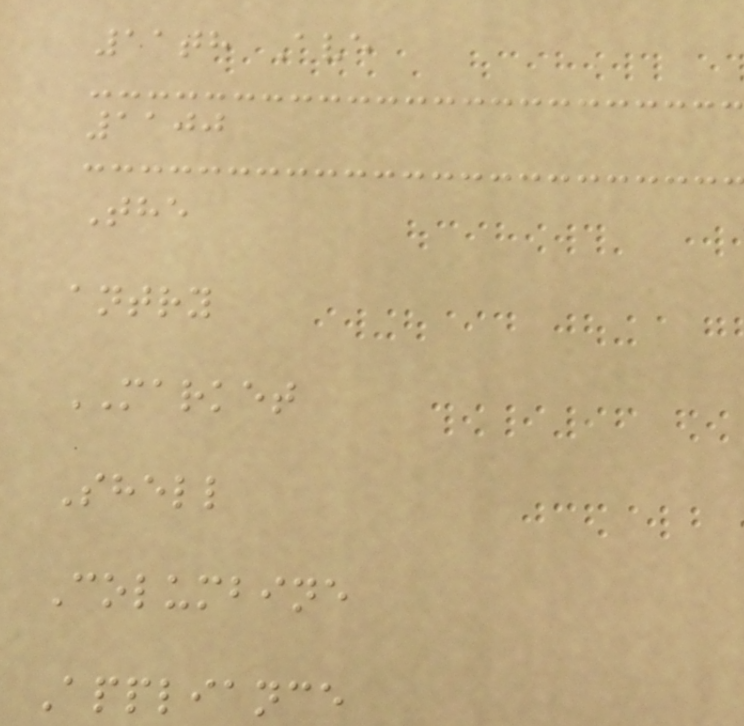11th Ave
1100
The
antry
MARKET
Shell
Columbine
Appliance
